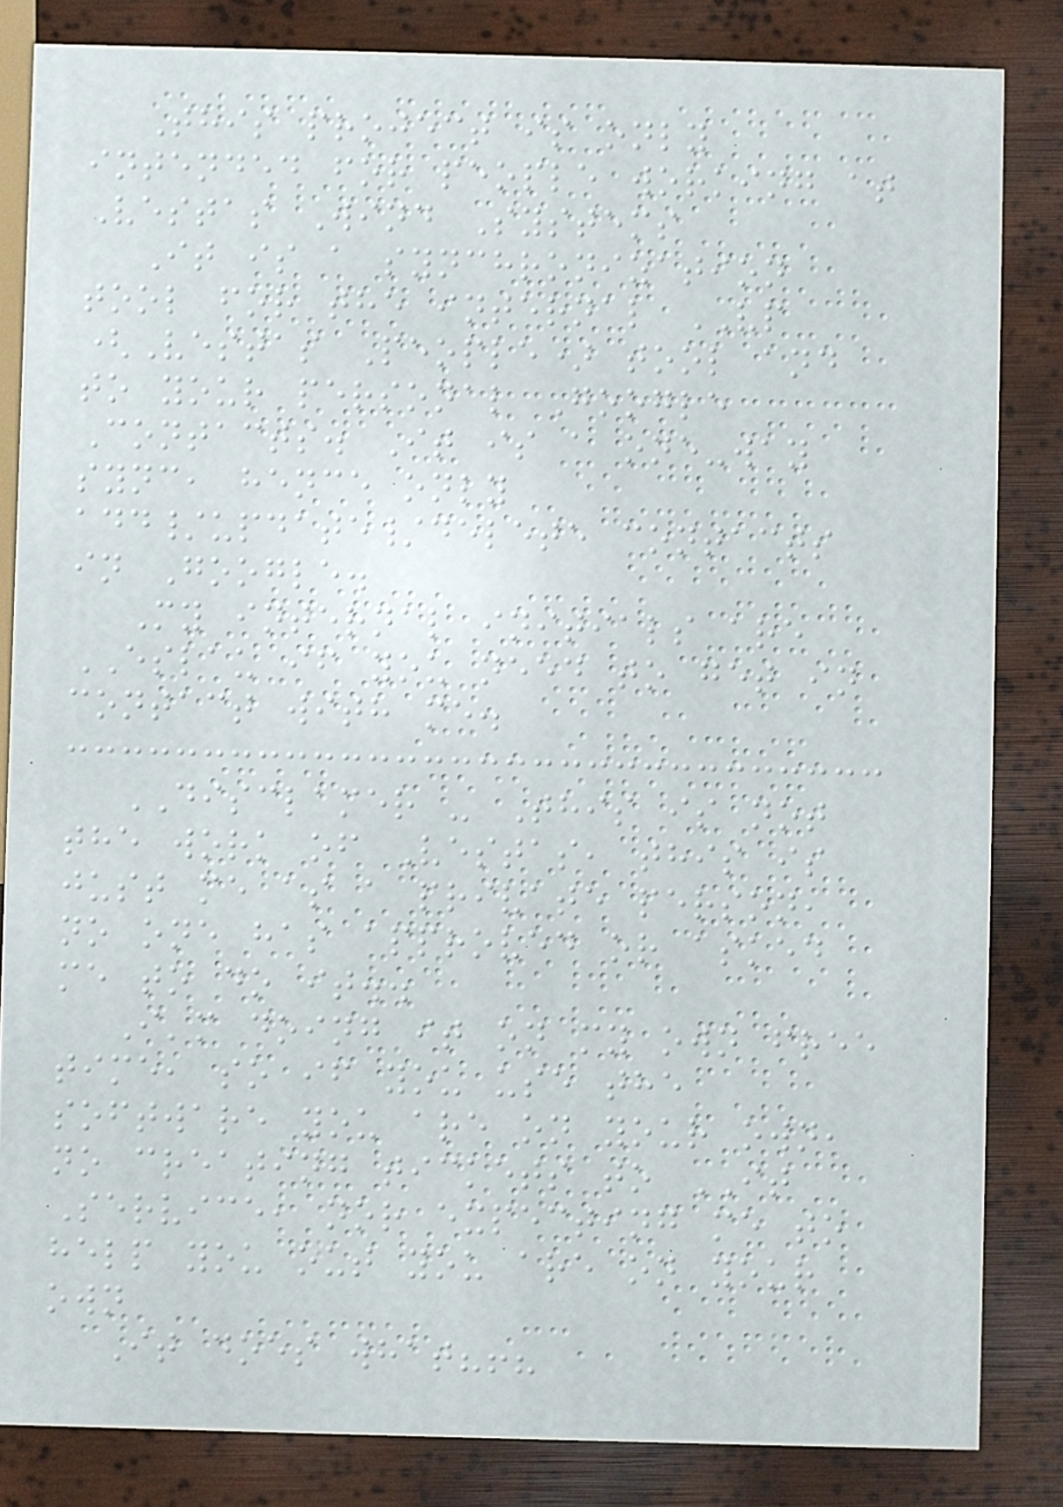This project is only
intended for people working at
Vestas Wind Systems
It is a synchronization
tool for the internal VP
(Vestas People) tool and
to your personal Google
Contacts. It is a one-way
sync, hence only
add/update/delete contacts
in Google.
My internal initials are
ESLAU if you need to get in
contact with me.
DISCLAMER - This is not
the work of Vestas, this is
just me as a private person,
no one has approved or asked
me to do it..
I'm doing it on my own free
time, so if you use the
software you are on your own,
no creating tickets to IT
Service, nor expecting me to
help you out you are on your
own
It does what?!?
